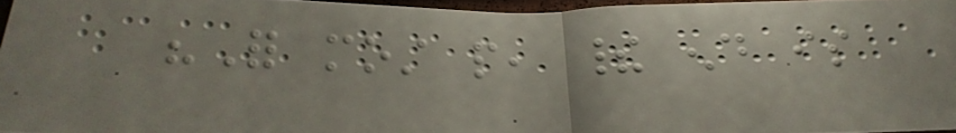"For most people, their end is
